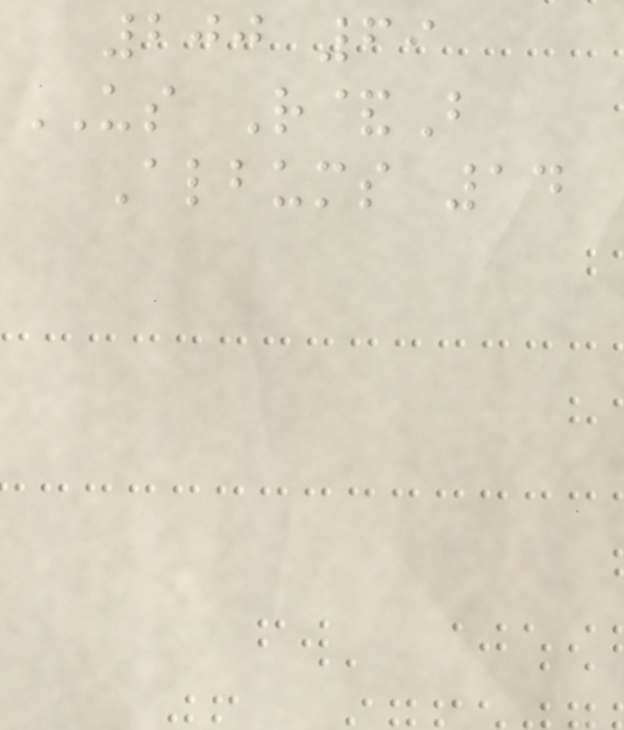200 69
US R&B
Albums 14
